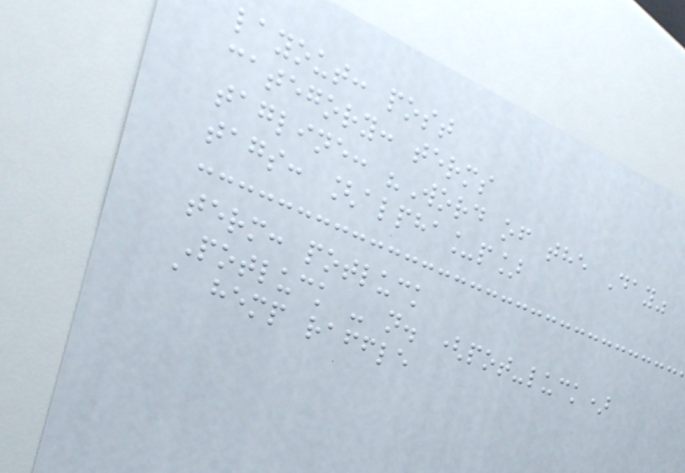layout: post
category: terms
tagline: "Word of the Day"
tags: [alpha_p]
term: potluck
Potluck - n. (pot-luck)
a hemp raffle
